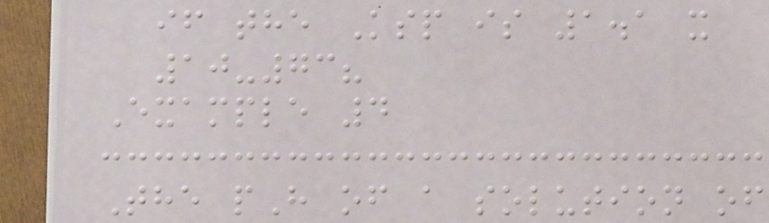if the Ksp is 1.1 x
10-73?
Example 4
The pH of a solution of
